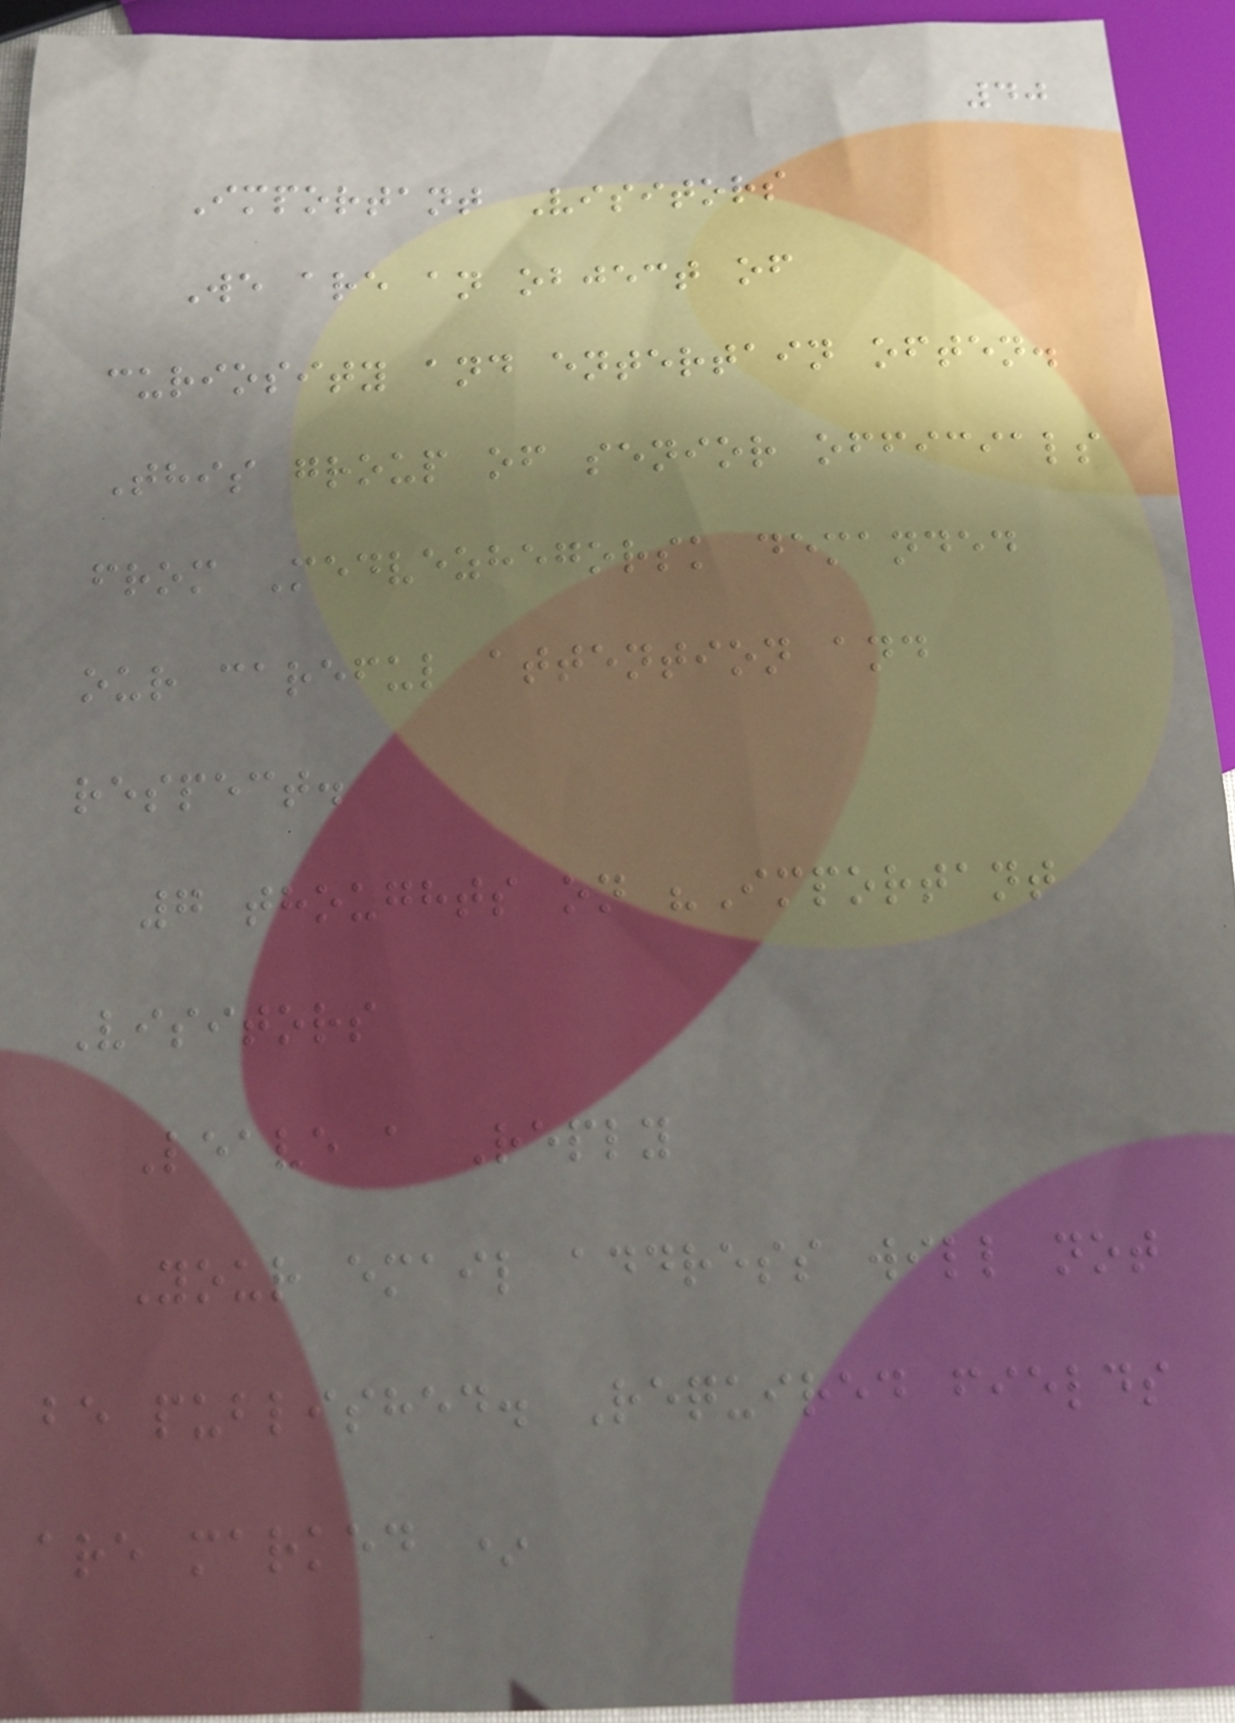40
Important Visitors
We are an object of
curiosity and entertain often.
This group of senior officials
from Medvezhegorsk demanded
our careful attention and
respect.
7 thoughts on "Important
Visitors
Leave a Reply
Your email address will not
be published. Required fields
are marked *
